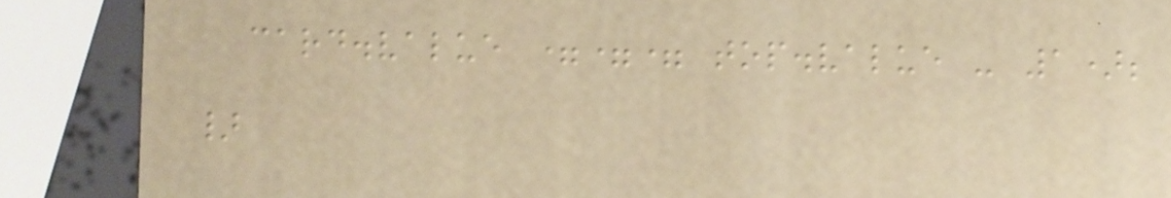card.value === top.value - 1);
}
